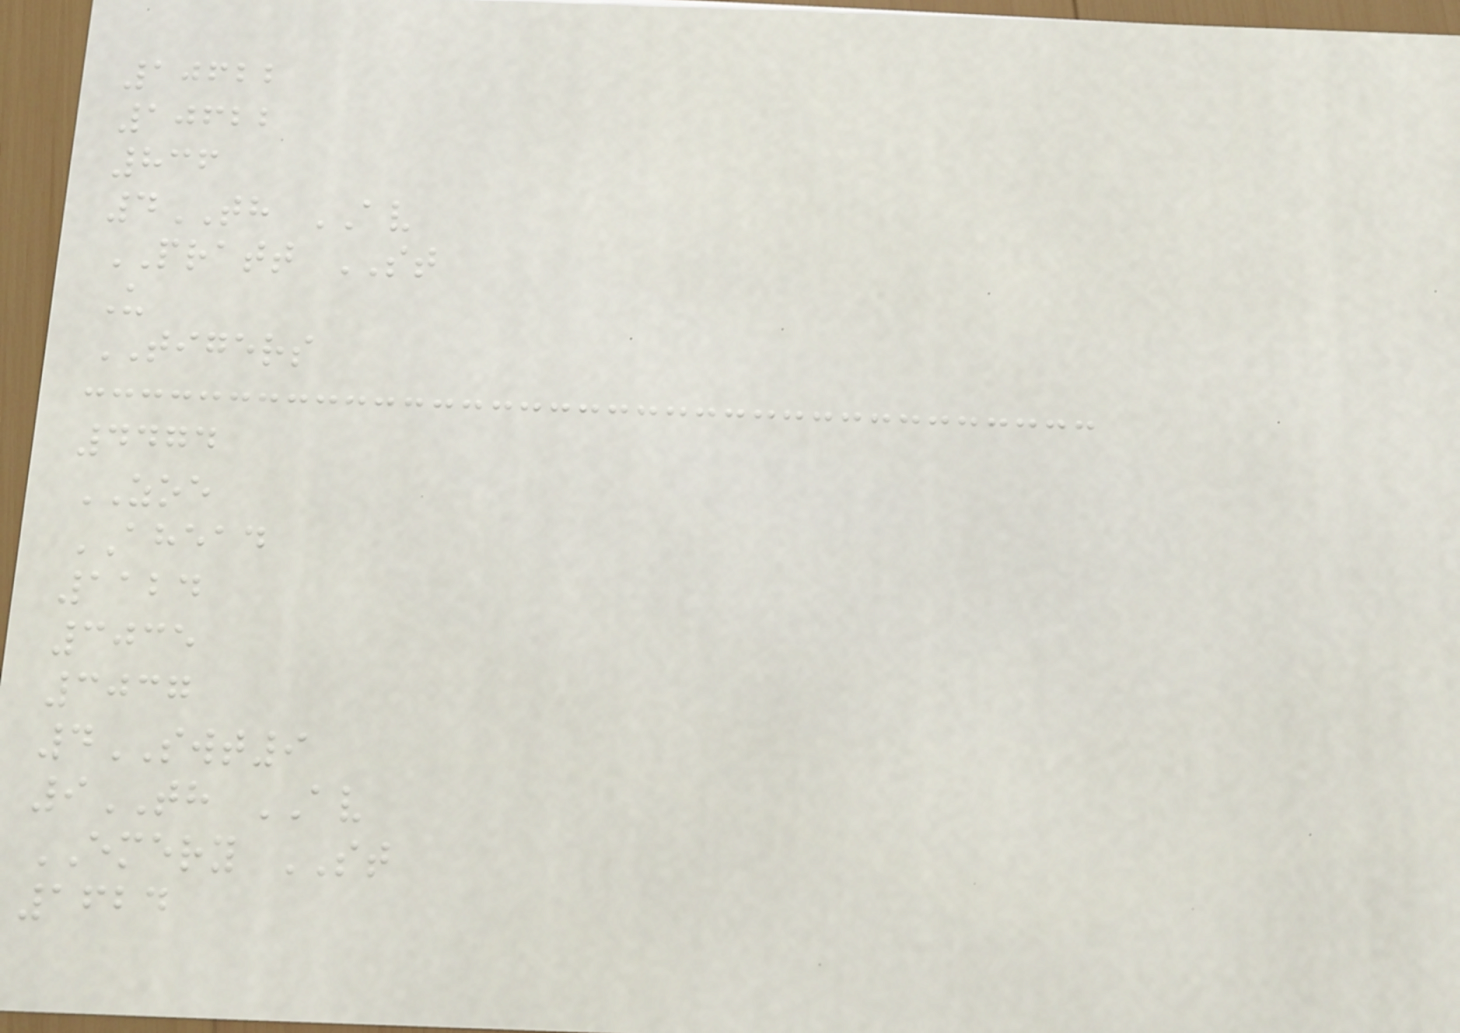10622
10622
836
4TH AV
PRATT ST
U
TIGERS
4474
ZOE
AHEAD
1124
3035
3037
4SWT9
9TH AV
EMERY ST
1624
